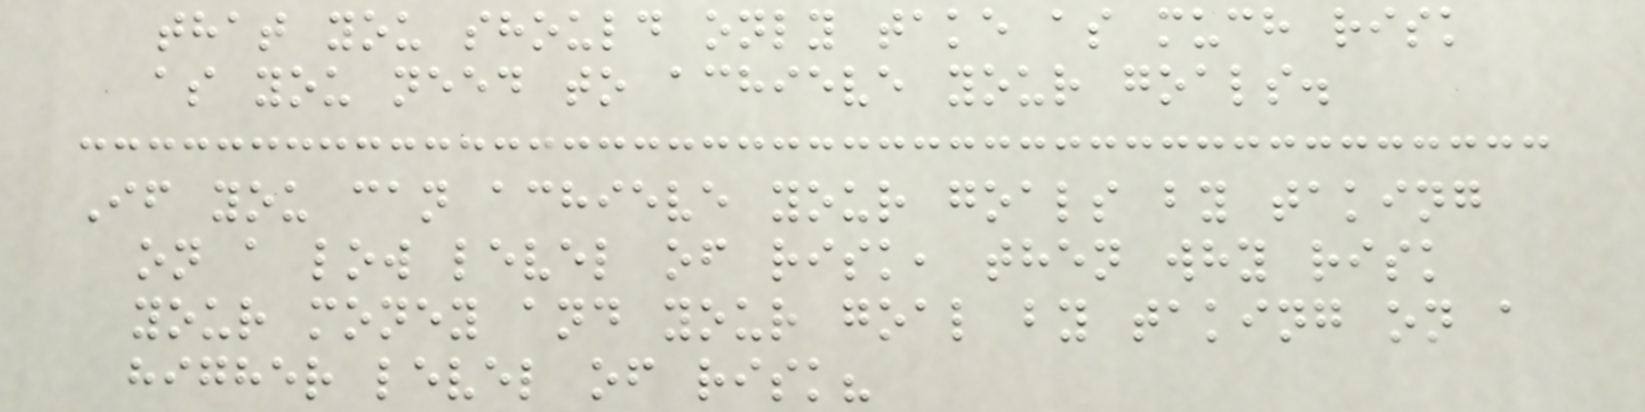that you should only take as much risk
as you need to achieve your goals.
If you can achieve your goals by taking
on a low level of risk, then why risk
your money and your goal by taking on a
higher level of risk?
